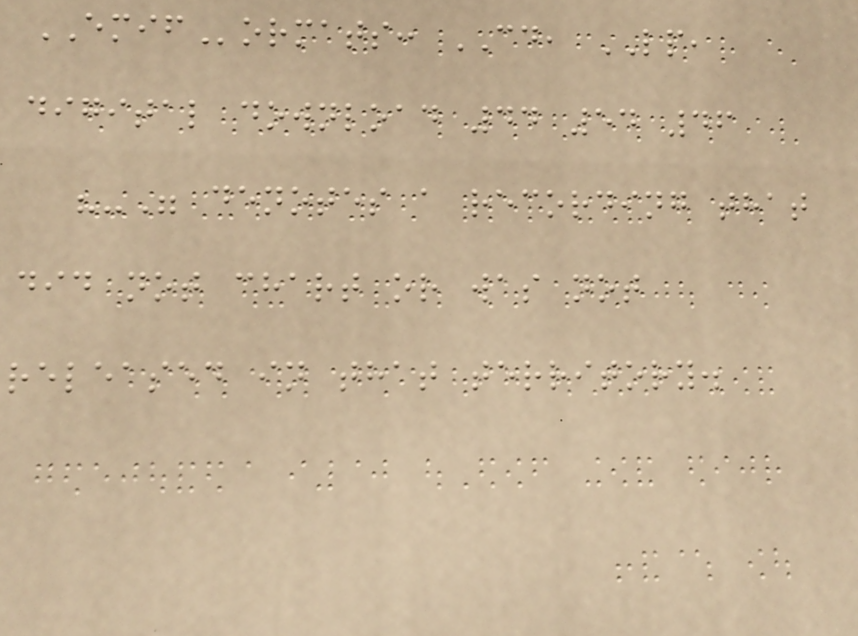EMIFormats: CD, LP,
digital download 44 54 46
"-" denotes a recording that
did not chart or was not
released in that territory.
